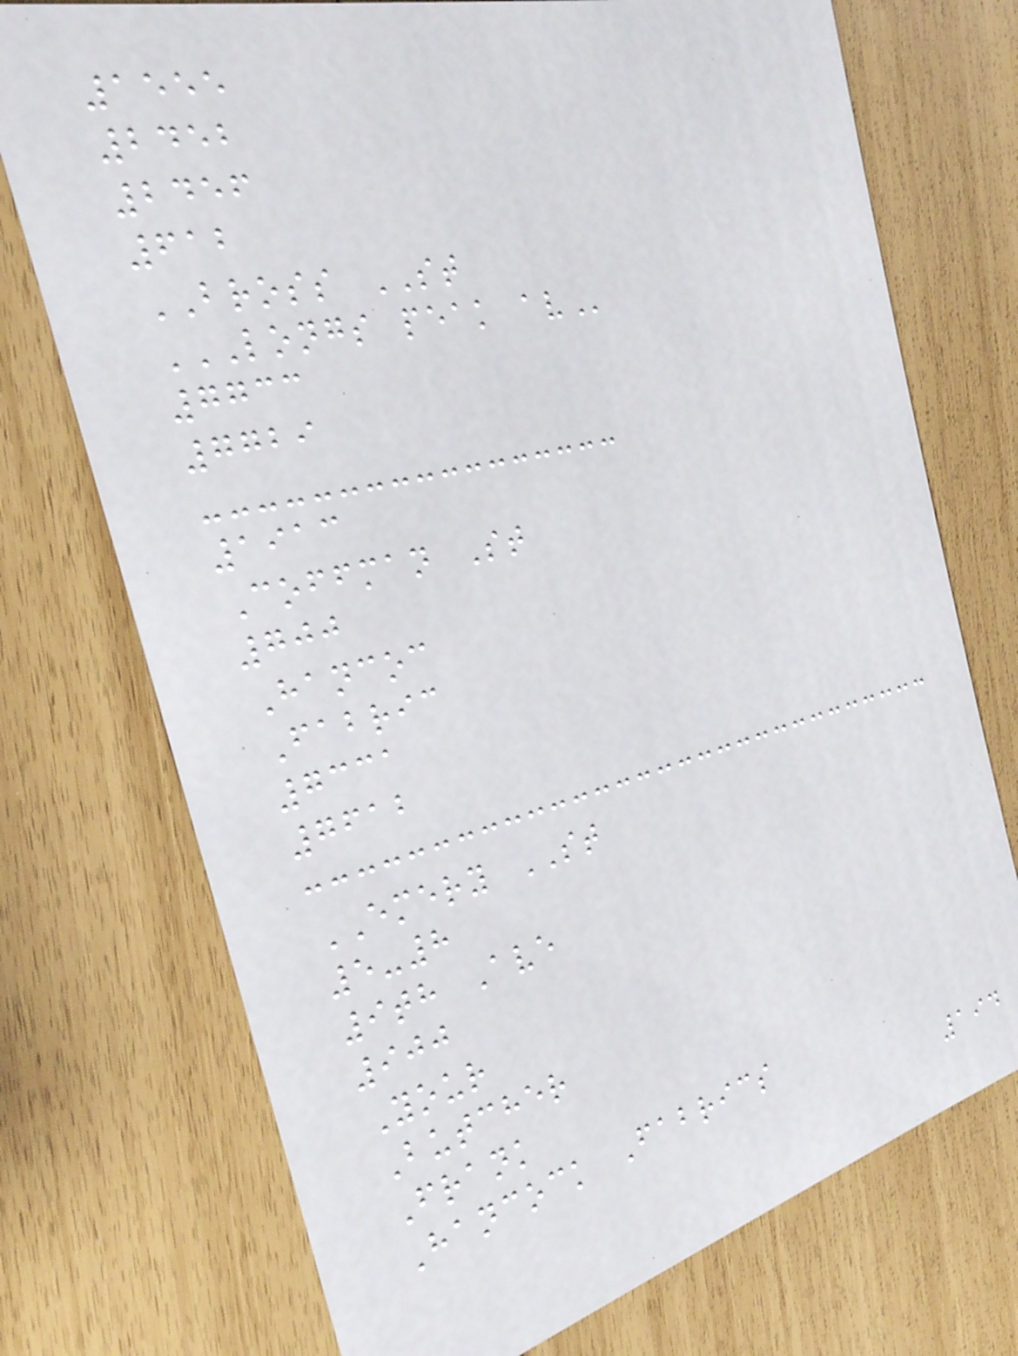1555
2452
2456
612
BROSS ST
LONGS PEAK AV
7733
7729
1913
Coffman St
700
Hancoc
Fabric
7331
7612
EMERY ST
5-8
9th Ave
900
Your
Butcher
Frank
Hancock Fabrics
194
